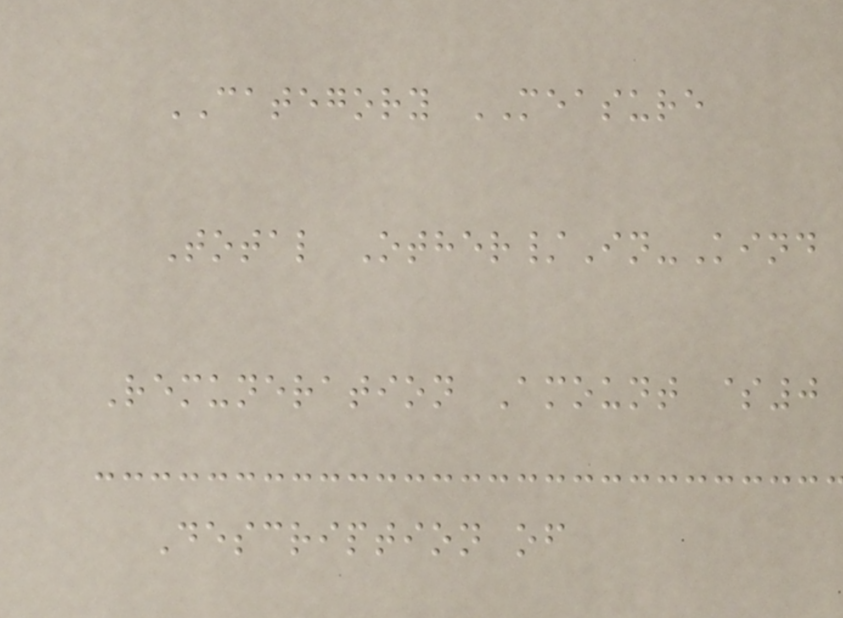CATEGORY MEASURE
Total Other/In-Kind
Remuneration Amount $0
Description of
